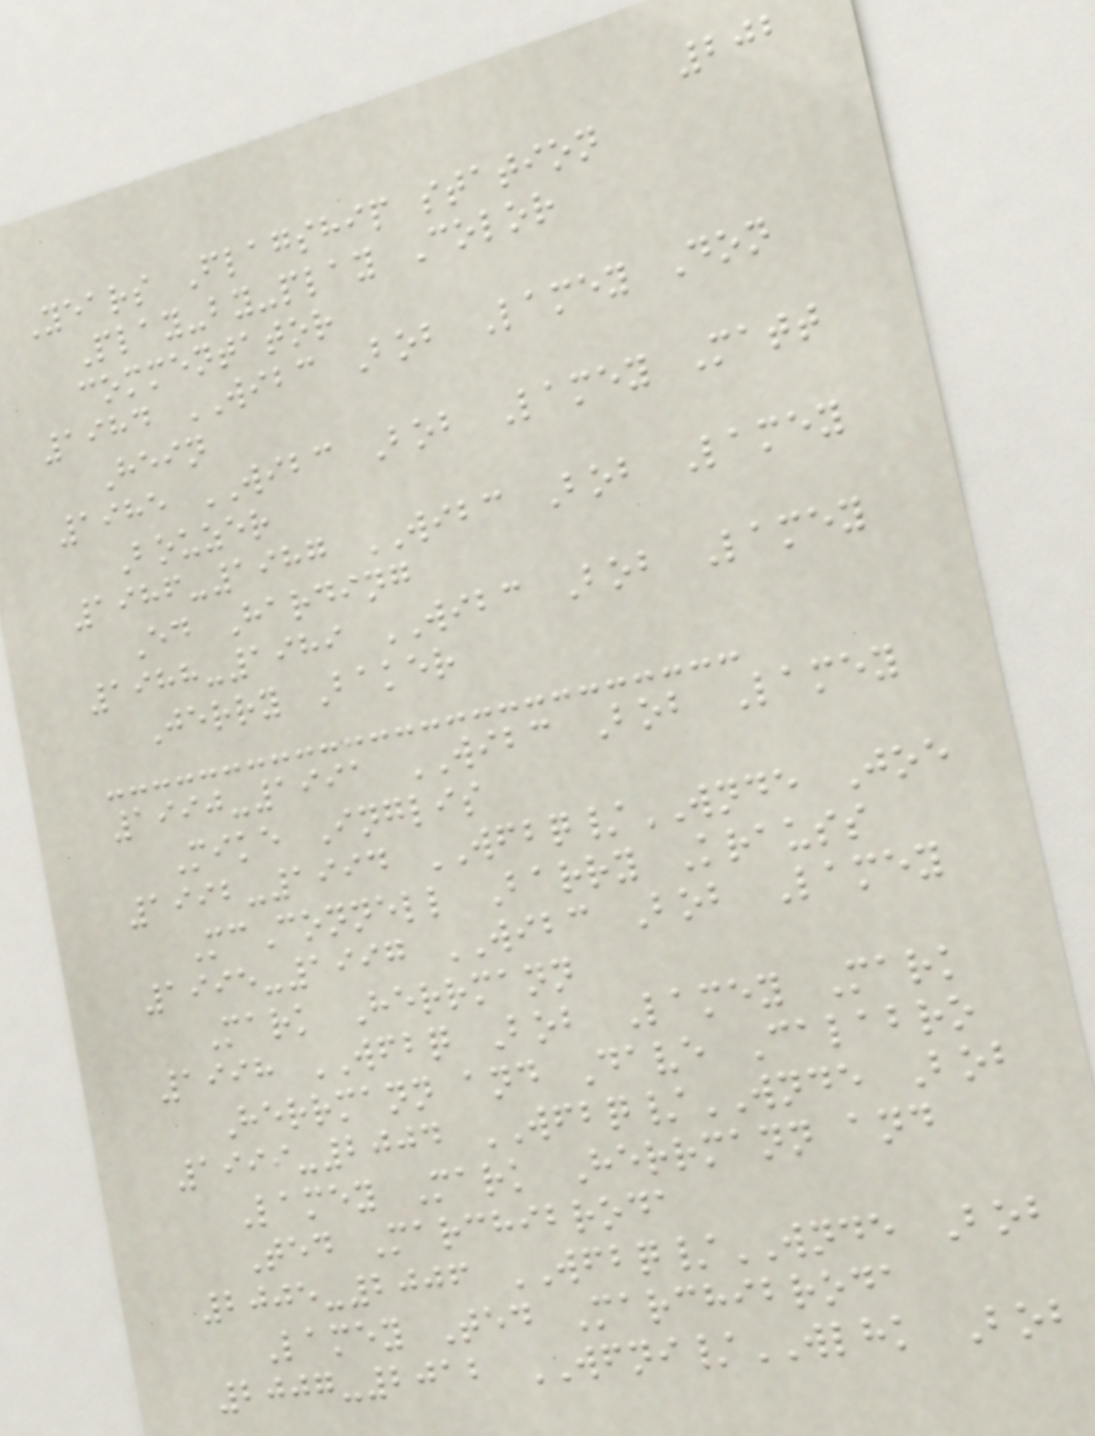202
Years Flagship station
Play-by-play Color
commentator
1984 WIBC Bob Lamey Don
Hein
1985 WIBC Bob Lamey Matt
Bouzer
1986-1987 WIBC Bob Lamey
Ed Harding
1988-1989 WIBC Bob Lamey
Jerry Baker
1990-1991 WIBC Bob Lamey
Mike Inglis
1992-1994 WFBQ/WNDE Joe
McConnell Barry Krauss
1995-1997 WIBC Bob Lamey
Mark Herrmann
1998 WFBQ Bob Lamey Mark
Herrmann and Dave Calabro
1999-2004 WFBQ/WNDE Bob
Lamey Mark Herrmann and
Ted Marchibroda
2005-2006 WFBQ/WNDE Bob
Lamey Ted Marchibroda
2007-2012 WFNI/WLHK Bob
